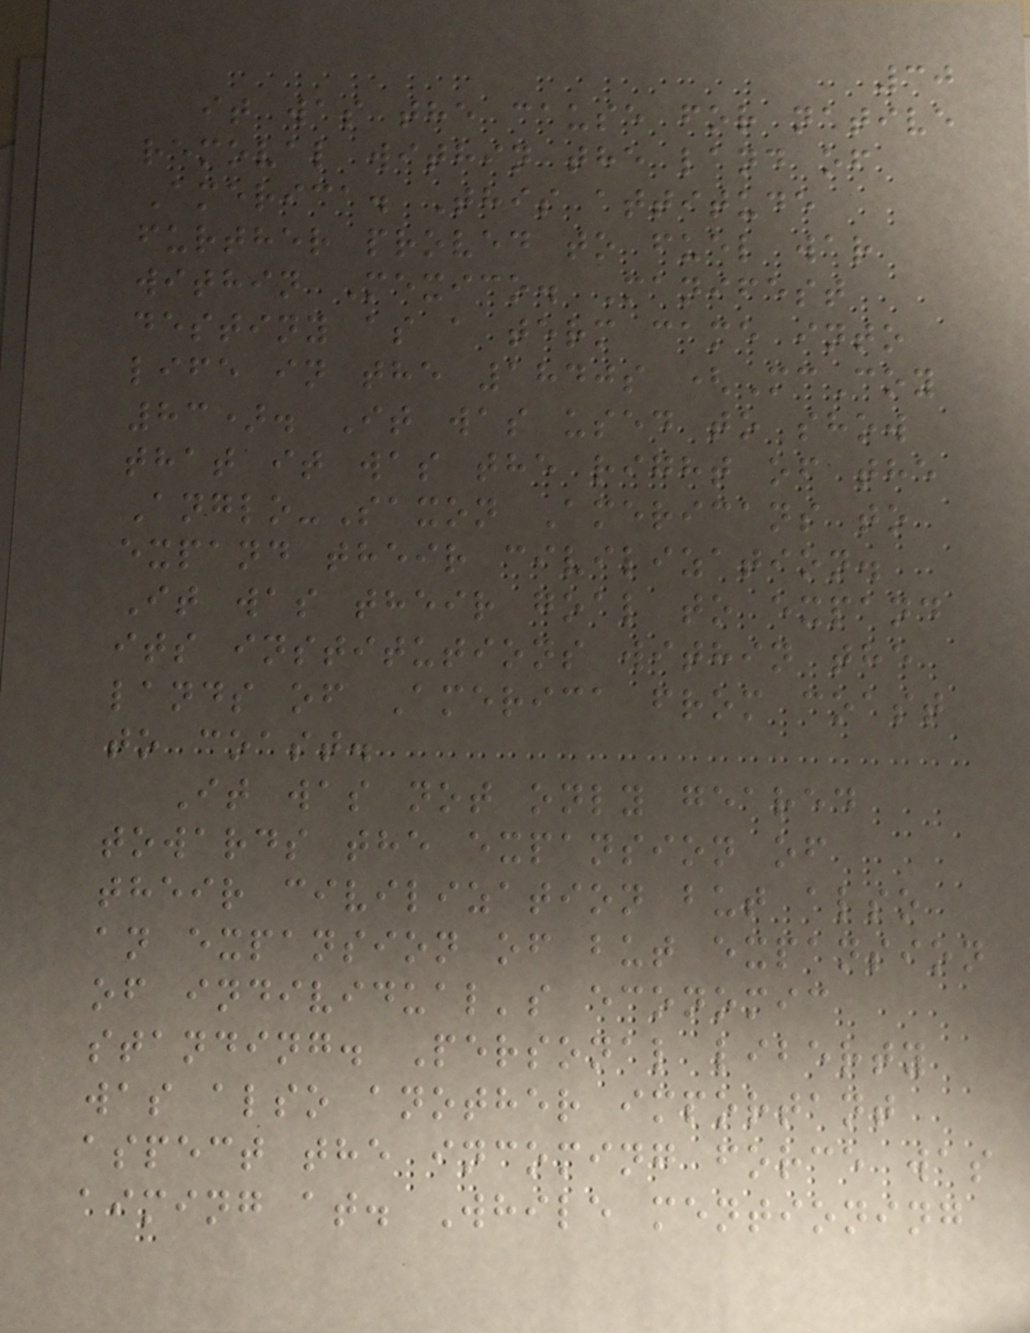30
it was the cause for native
removal within the land of
America. This attitude
further proved to fuel war
within Mexico. Manifest
destiny as a term came into
life in the 1840s (McCoy
83). It was used to show
that it was the right of the
Anglo-Saxon Americans to
expand their civilization.
It was their goal to expand
its institutions within the
lands of America from coast
to coast.
It was not only geared
towards the expansion of
their civilization but also
an expansion of but expansion
of individual's economic
standing. Personal liberty
was also another important
aspect the incoming force was
aiming at. While mentioning
